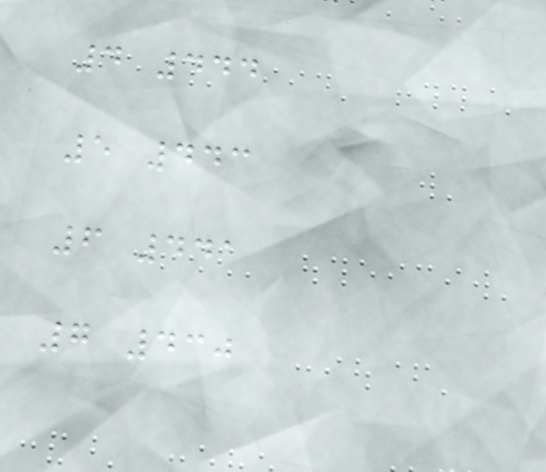4 444
5 443
6 441
7 430
